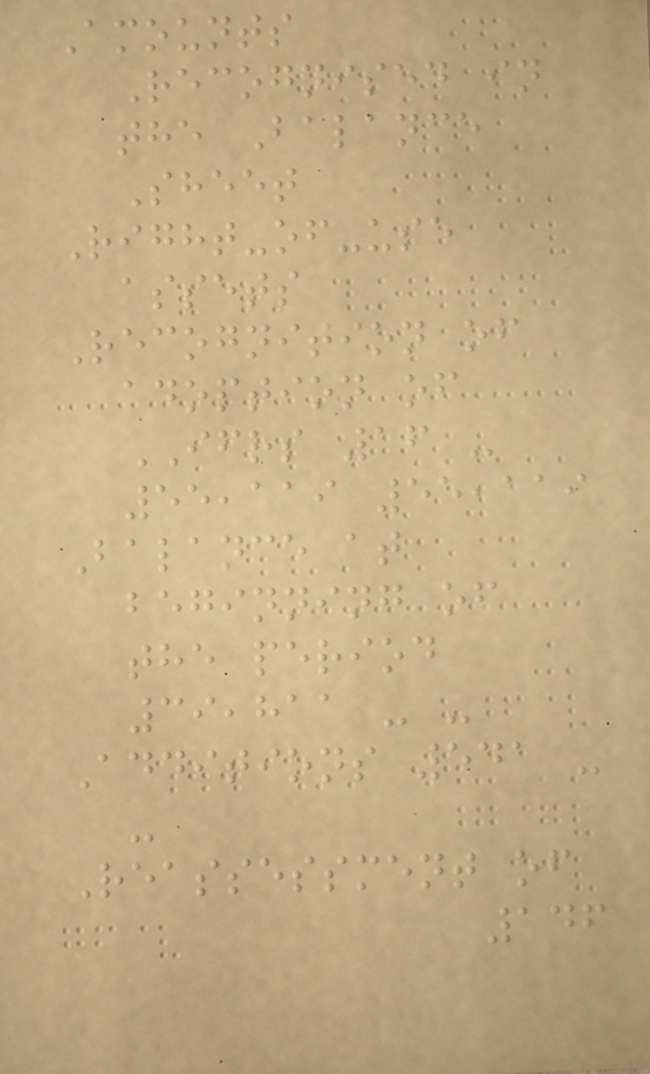Amounts
Recognised in
the Balance
Sheet
Right-of-use
assets
Recognition of
adoption of
IFRS 16 -
55,119 55,119
Balance at
beginning of
the period
39,811 - -
Additions 541 -
-
Reassessment of
146
